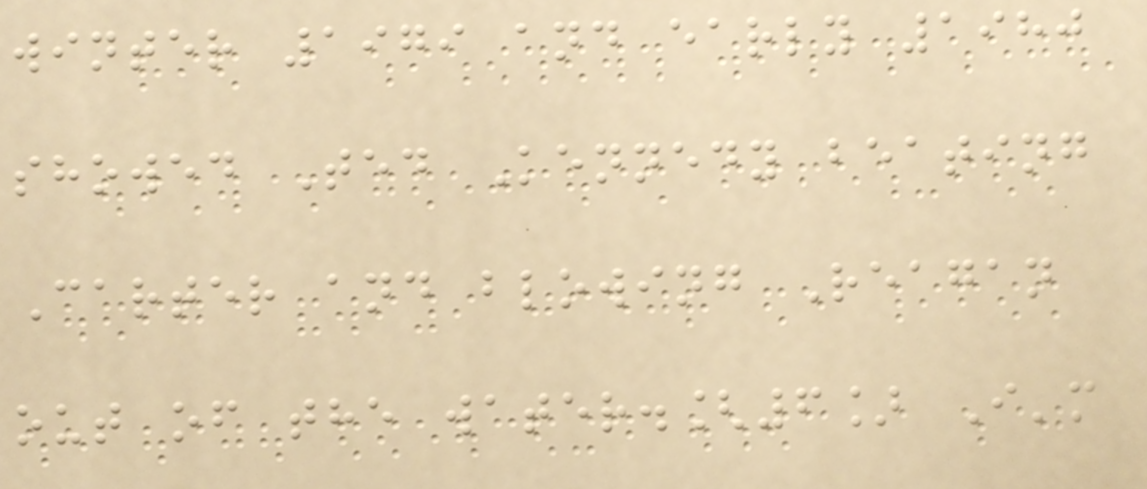winter 1979 and early 1980
showed Ted Kennedy beating
Carter and blowing Reagan
out of the water.[6] I'm
